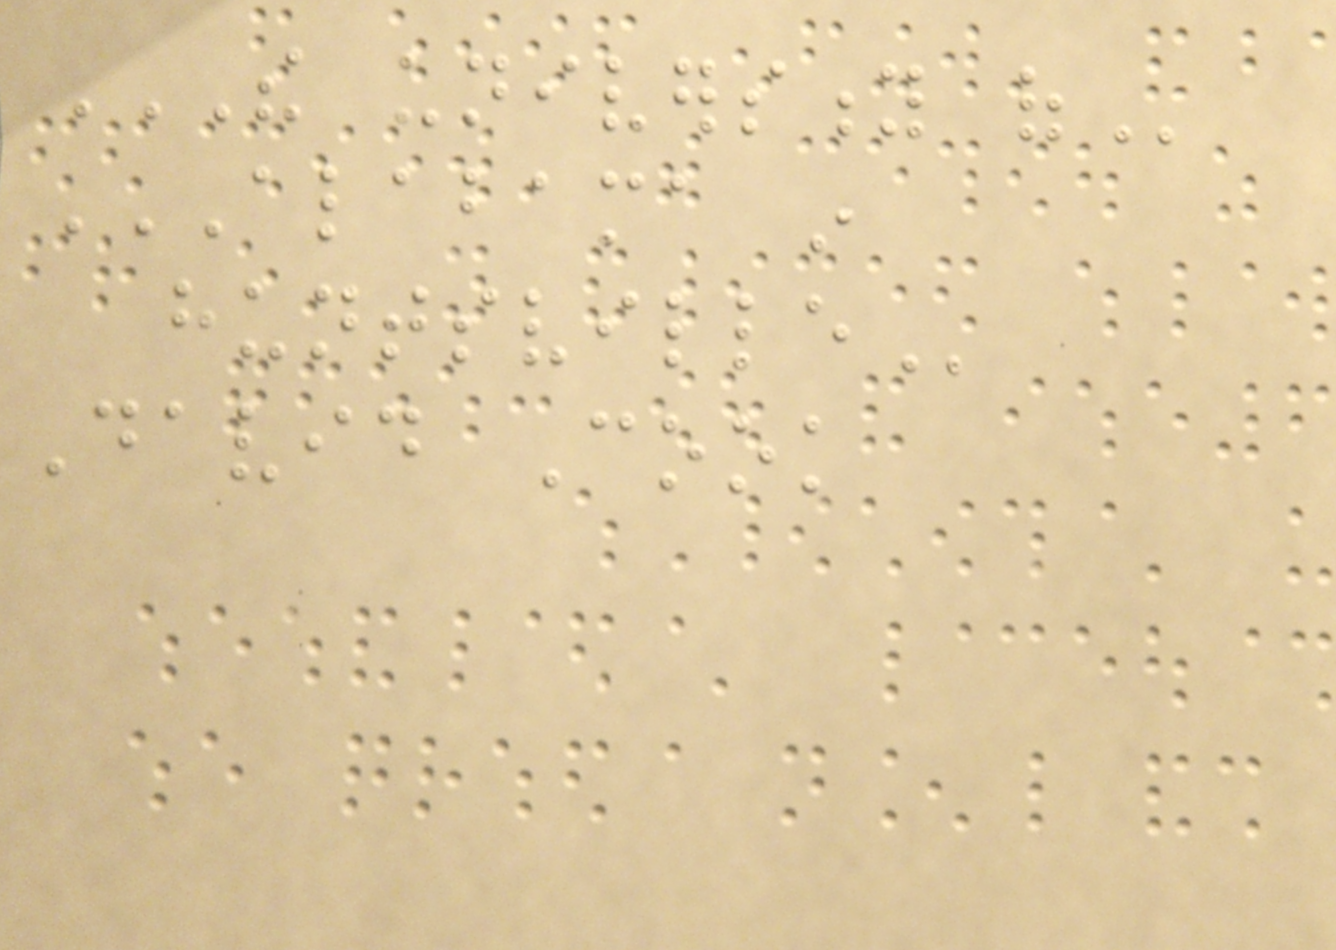THE UNIVERSITY OF
ALABAMA IN
HUNTSVILLE
David Cook
